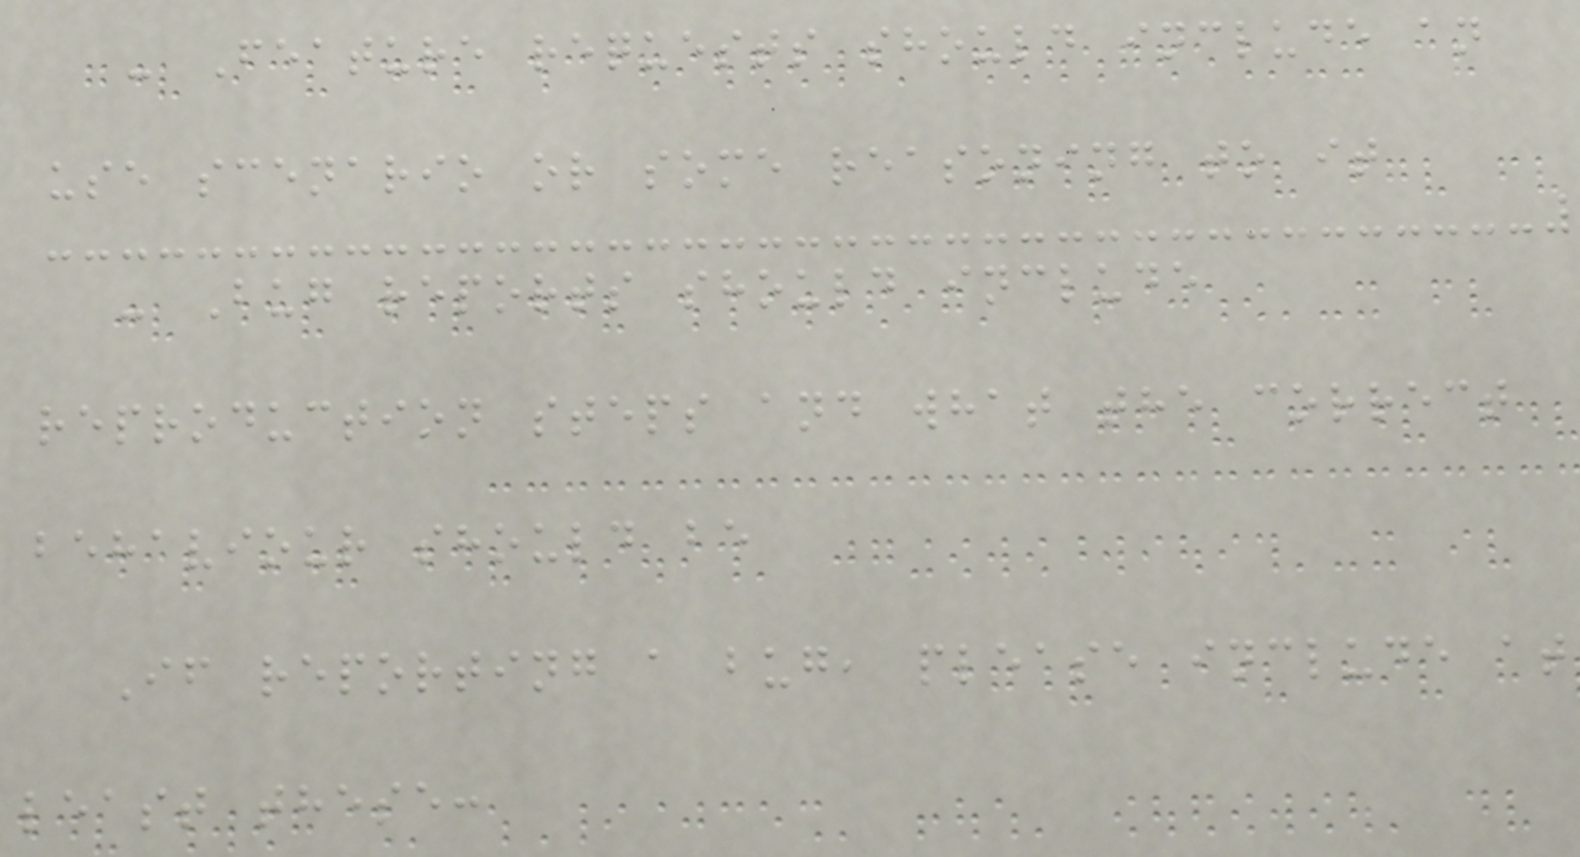- Feature requests should include an
use scenario or some reasoning to it
- Bug reports should include
reproduction steps and what the correct
behaviour should be
If reporting a bug, please include at
least these:
